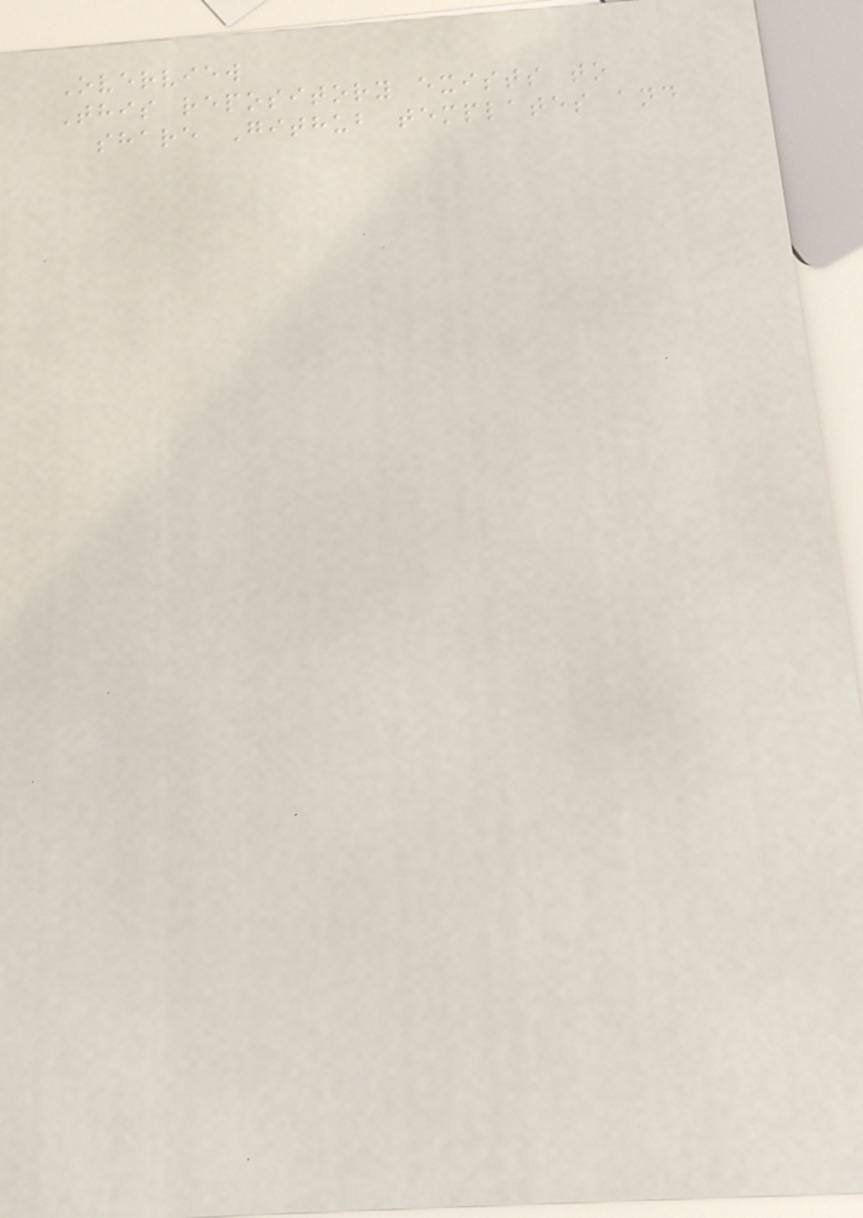Overview
This repository exists to
share Github templates and
